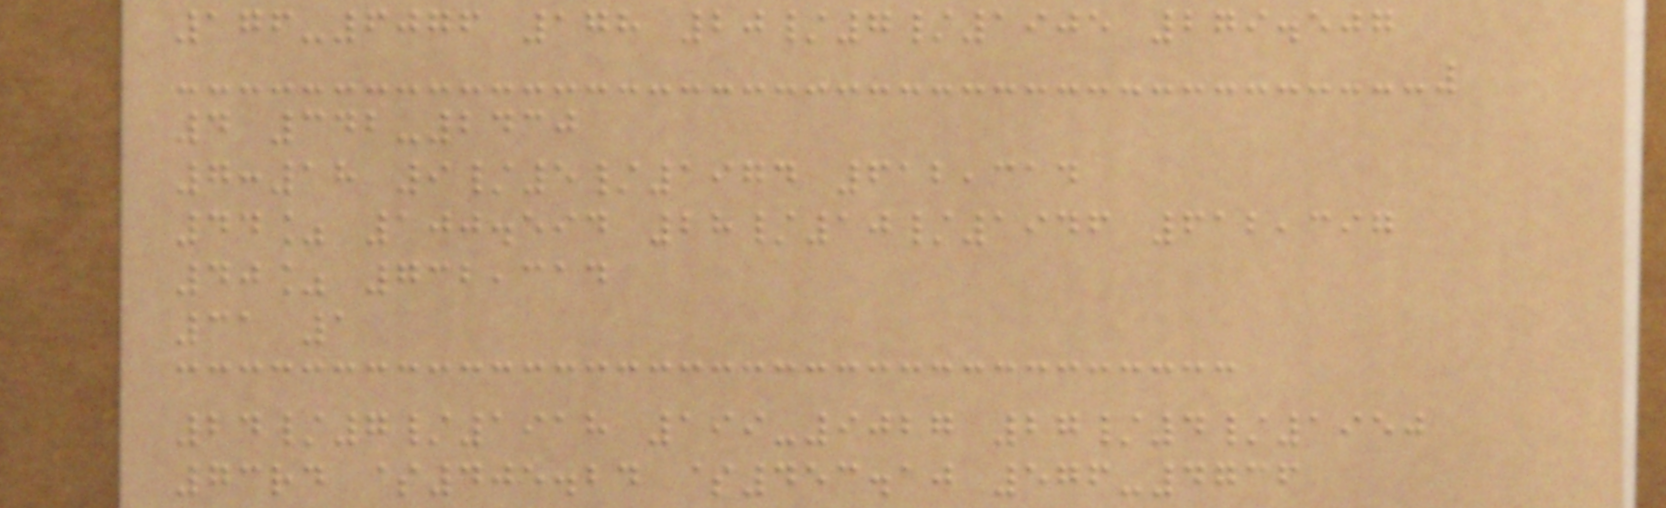176-6076 178 20/7/1905 279.507
4 342-2430
7:18 9/5/1974 612,314
44% 100.594 28/10/1946 612,397
40% 732,314
31 1
24/7/1918 199-9027 27/4/1950
73rd $405.24 $453.10 576-4736
